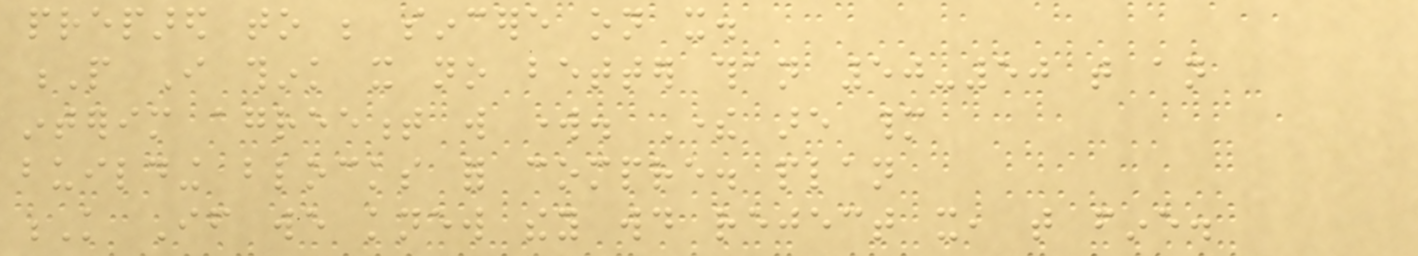prepared to be sincere on it.
P I think it no better than 50-50 that an
interim agreement will work. There are many
building blocks for compre. plan
K If we knew they would reject it, that fine.
